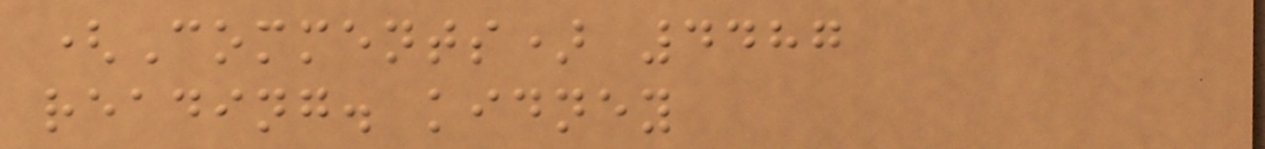(Comments) 4487
reading. kidney
